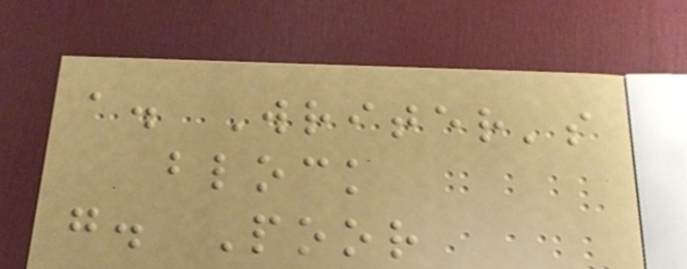a. Writer's
block
g. Poor
